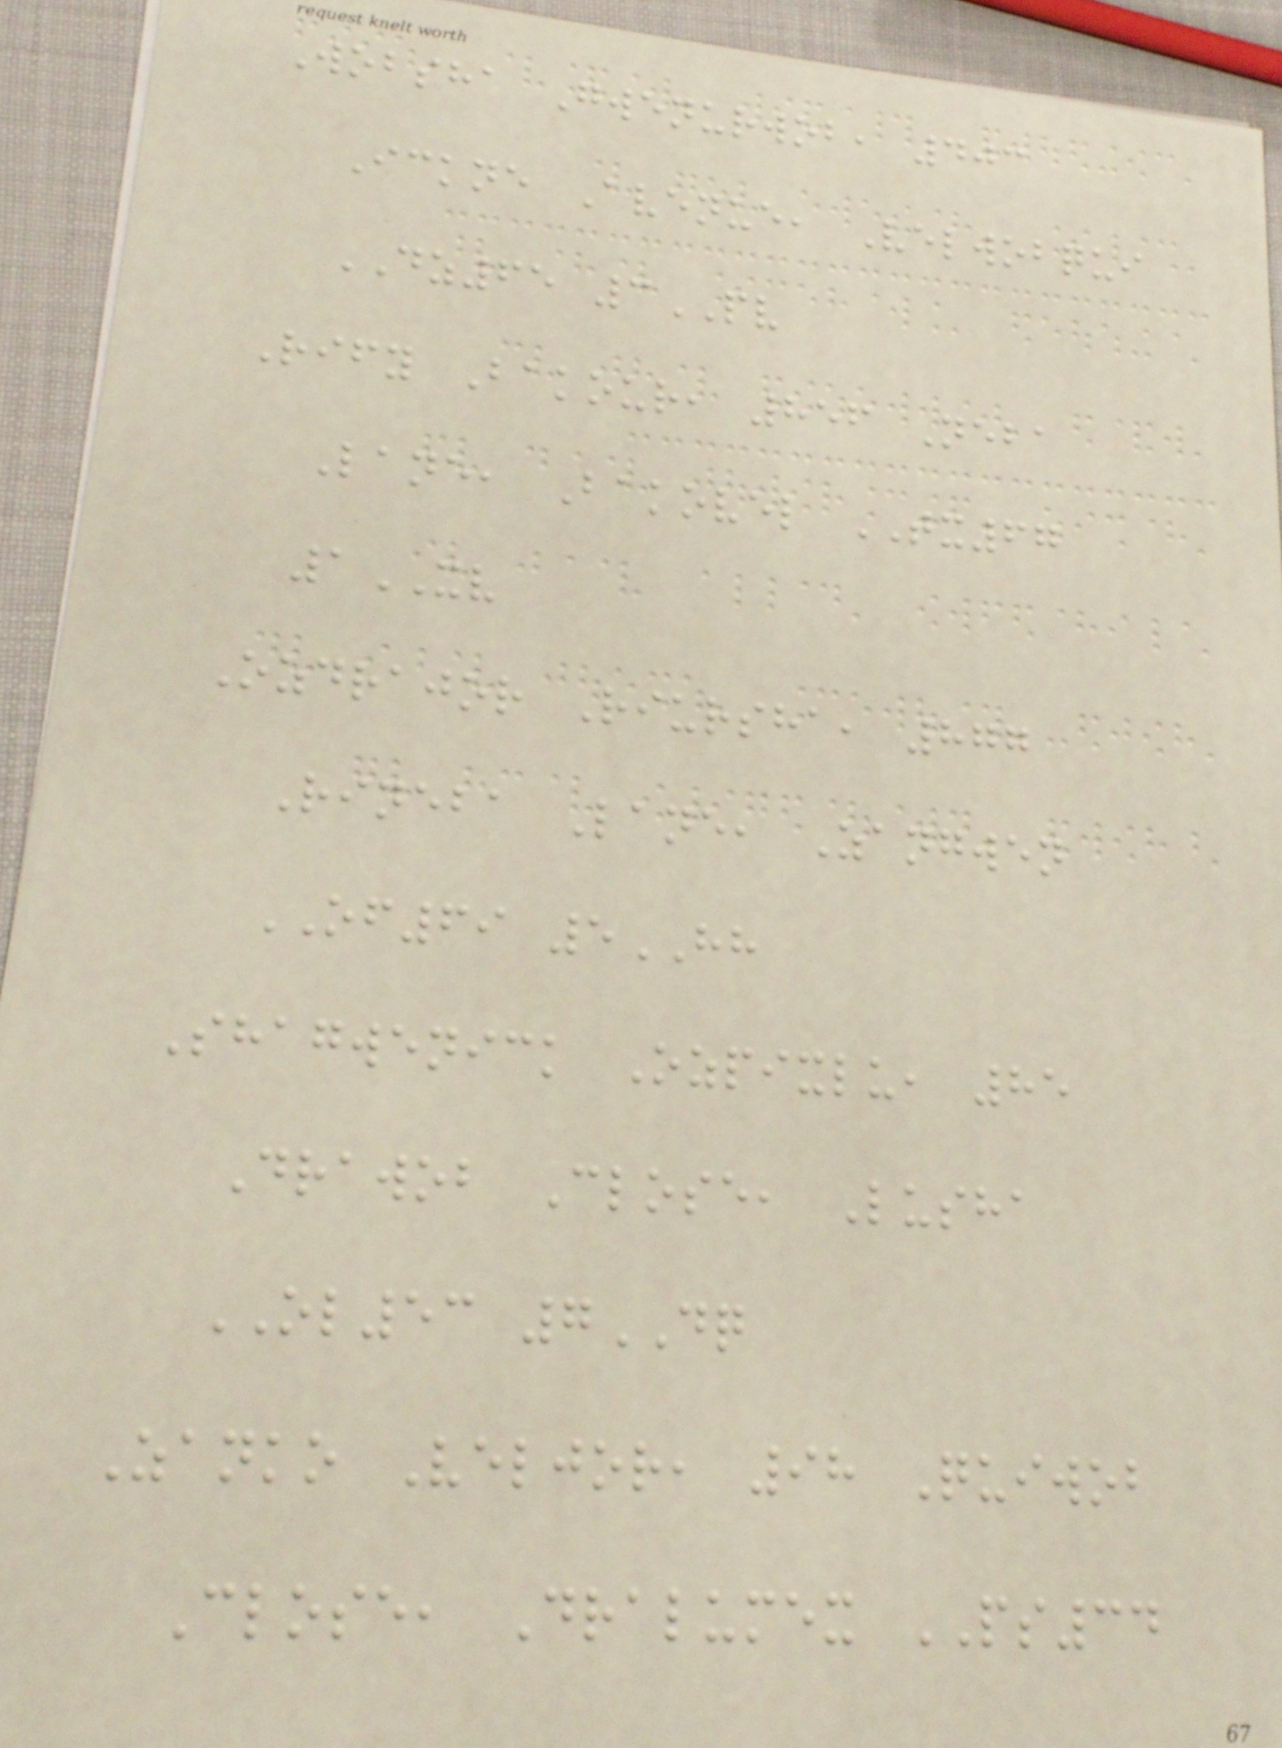Wobsha Gwenurwob, 403
Ickne Avenue, Velwobqui
DZ65 3PV
Rify Bakour, 856 Neba
Lane, Bakovel TX67
1XV
Ozdrajor Riursha, 877
Rineba Lane, Zangwen
OF69 5HH
Shagwenick Ozpixlu, 85
Drawob Close, Lusha
OL53 7DQ
Zanko Veljor, 98 Quiwob
Close, Dralumex PS34
